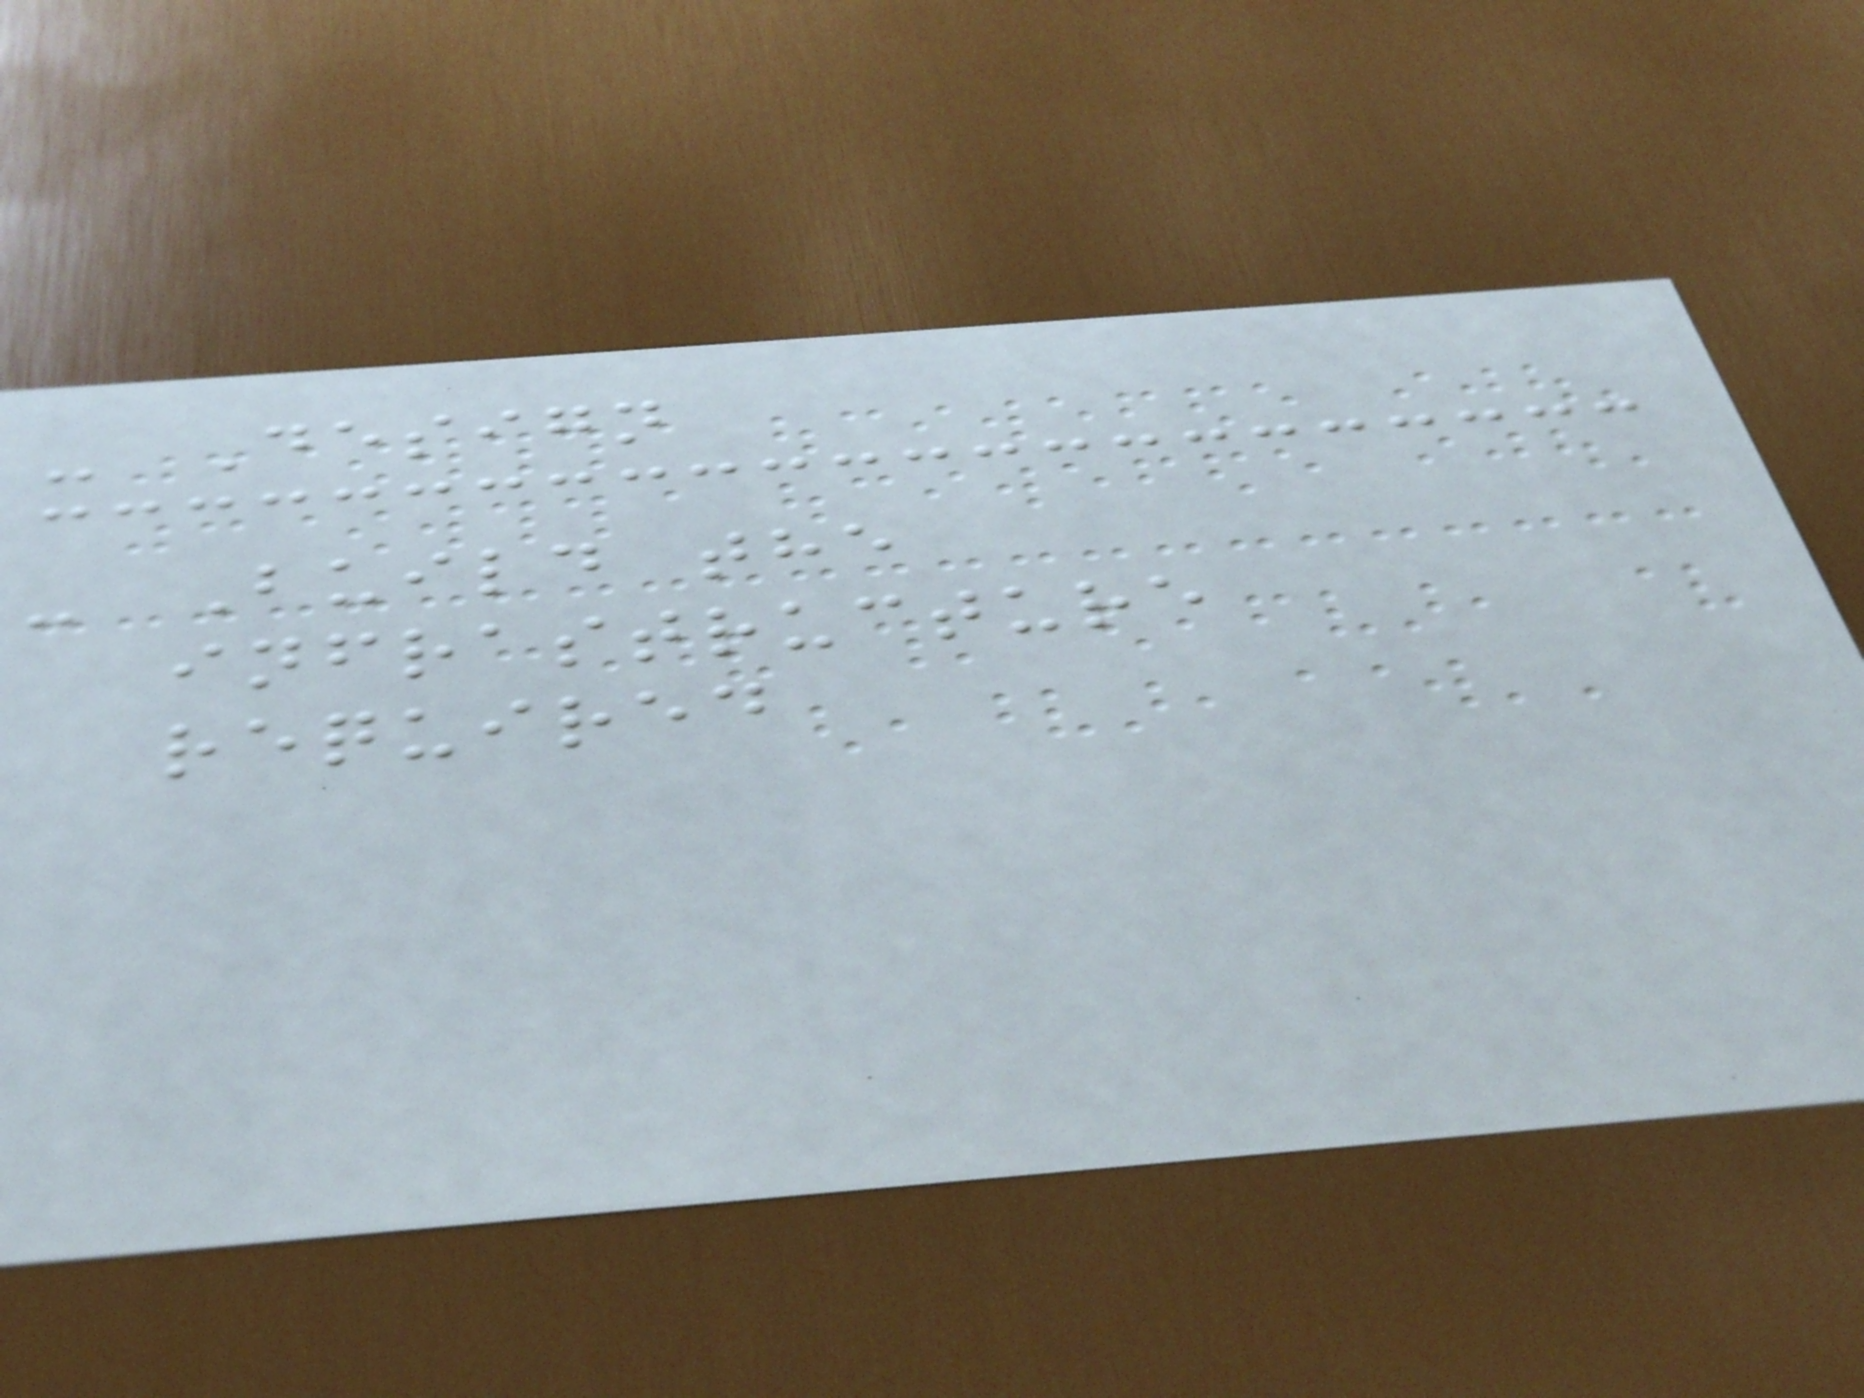- Design
- Build the
infrastructure
required
